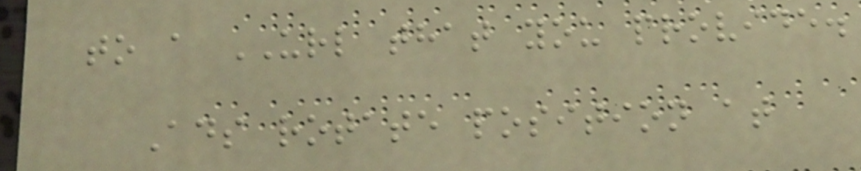to a URL that you provide.
Ads rotate position at
